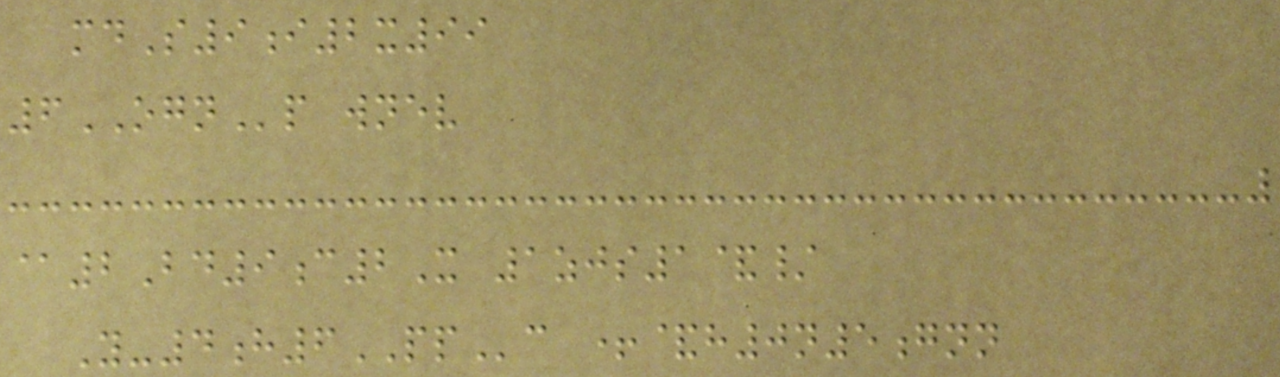mdS9i2x99
6OGNp wnev
@2Bd9c2X 1zjs1&/
Y-4h6PPc +&h0n5gnn
